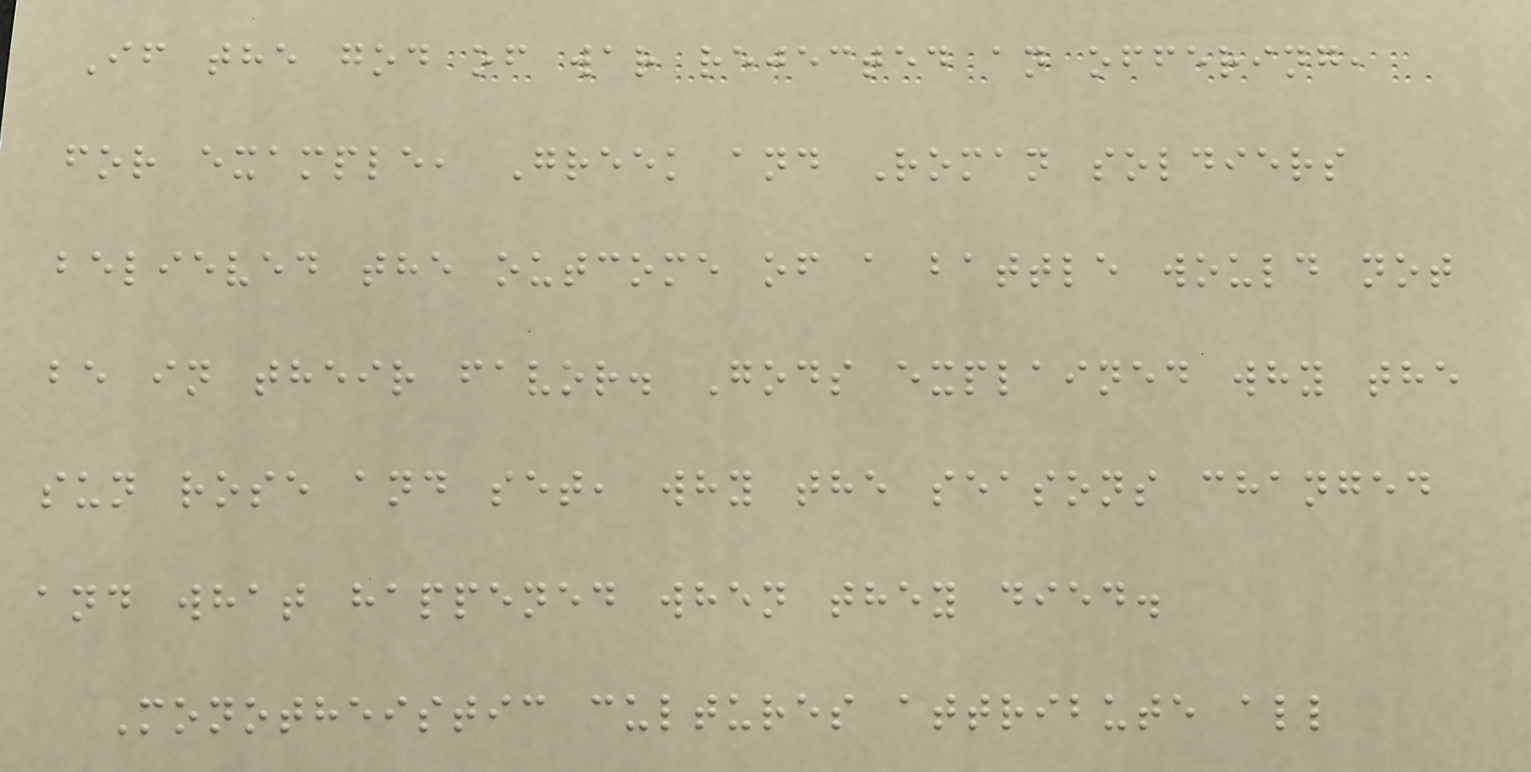If the god of war rejected an offering,
for example, Greek and Roman soldiers
believed the outcome of a battle would not
be in their favor. Gods explained why the
sun rose and set, why the seasons changed
and what happened when they died.
Monotheistic cultures attribute all
